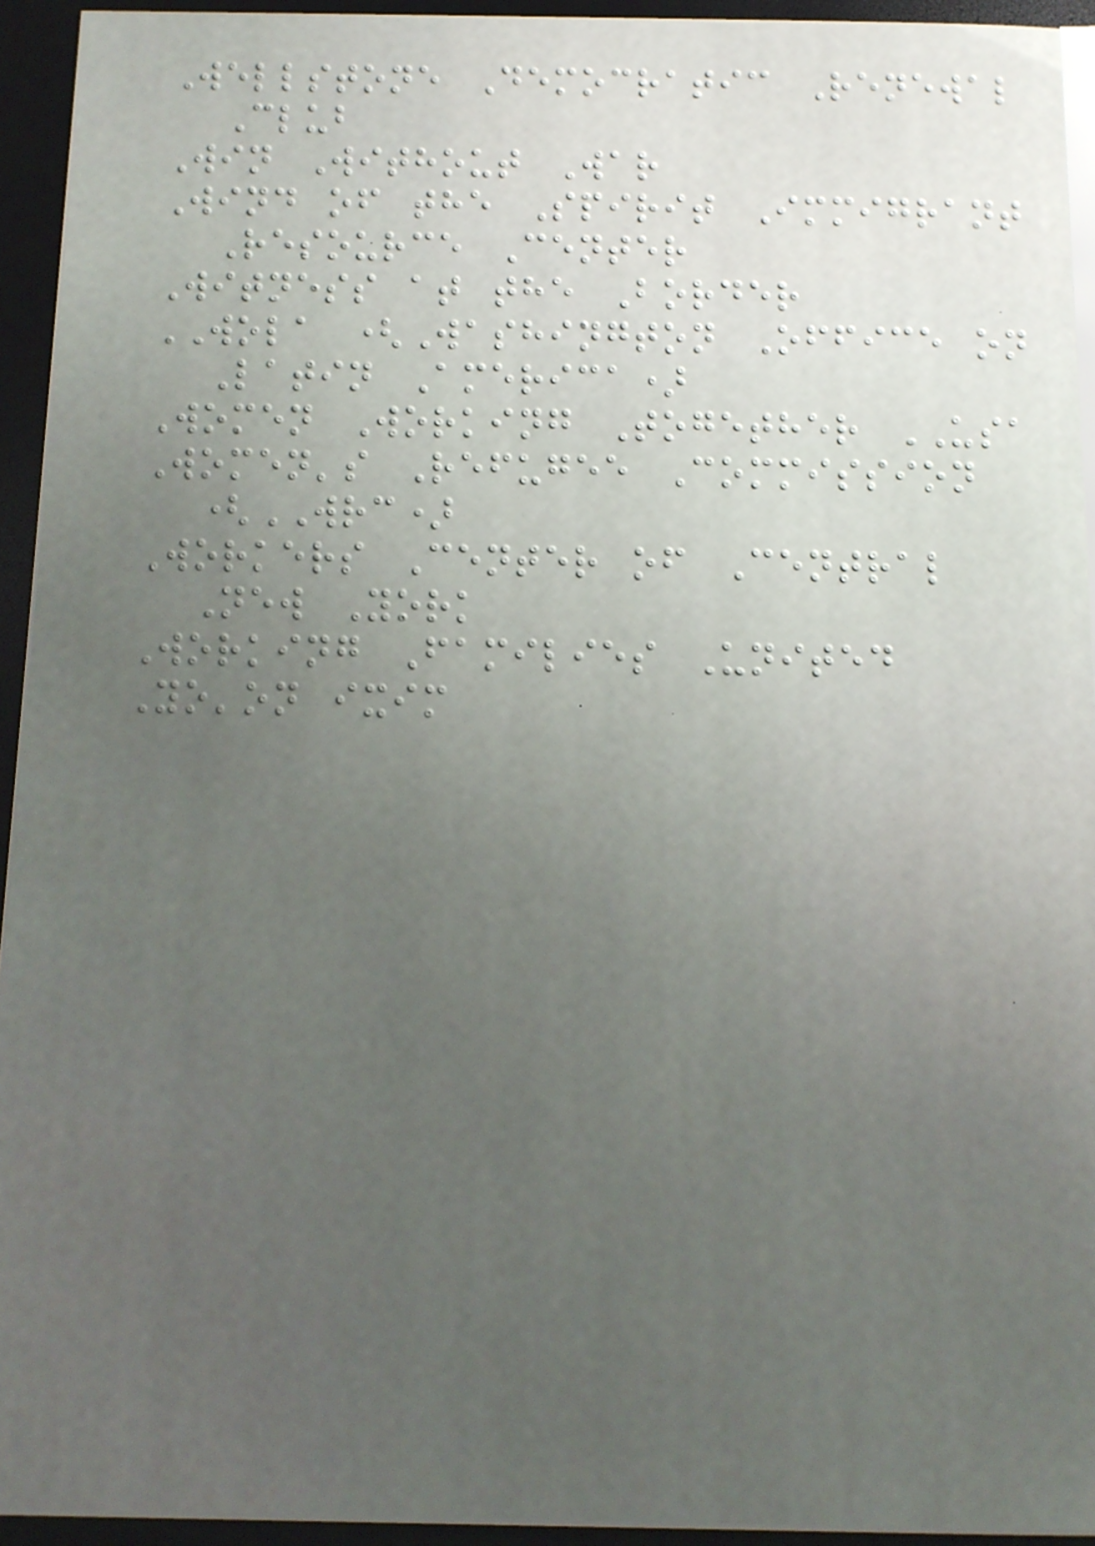Wellstone Democratic Renewal
Club
Win Without War
Wind of the Spirit Immigrant
Resource Center
Witness at the Border
WOLA (Washington Office on
Latin America)
Women Working Together USA
Women's Refugee Commission
(WRC)
Workers Center of Central
New York
Working Families United
Yo'on ixim
